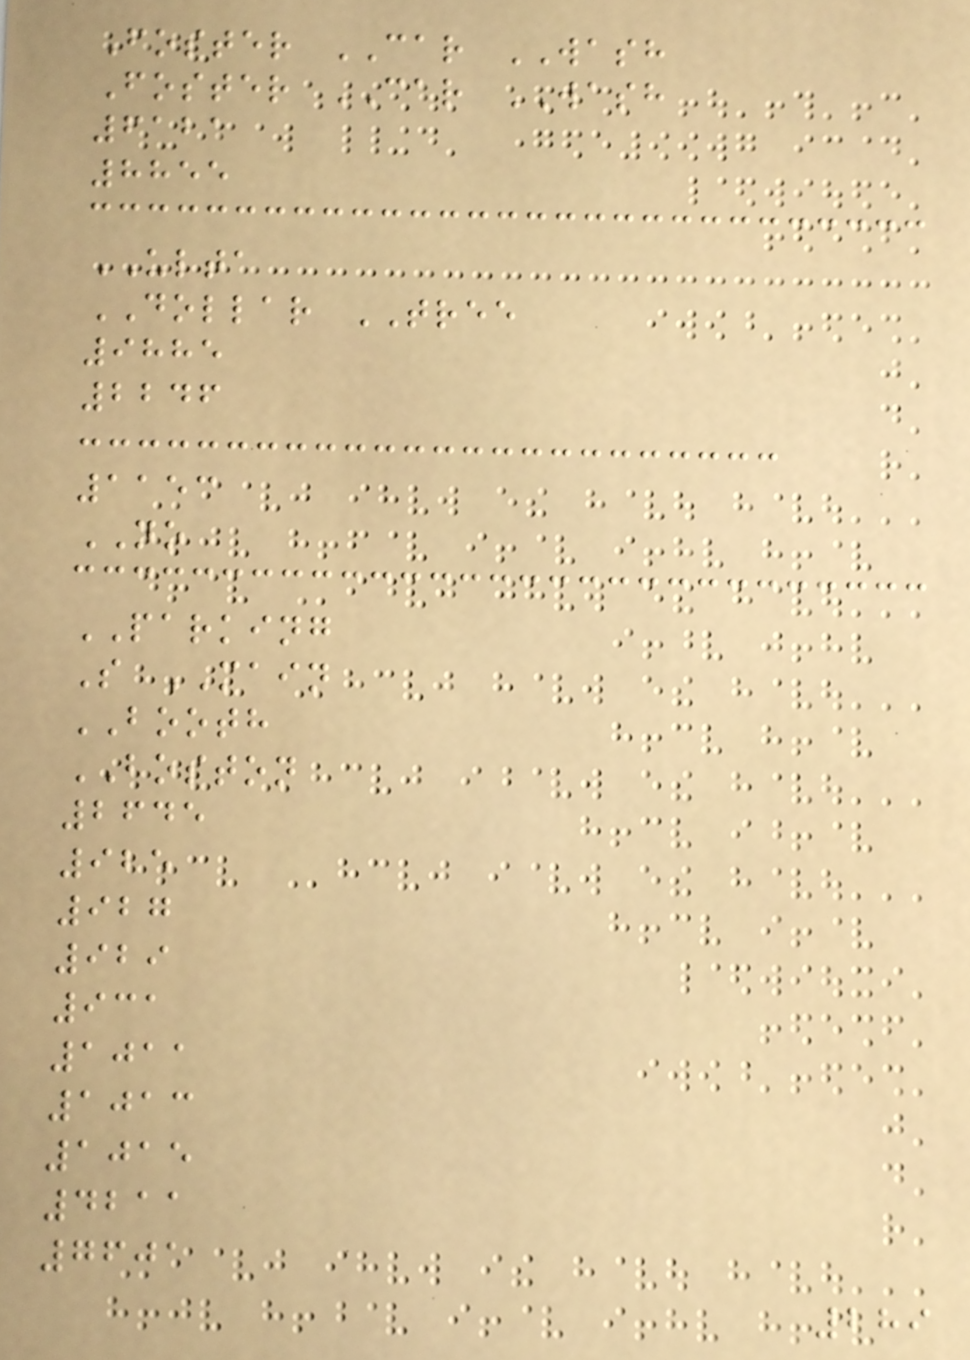Foster CAR WASH
Foster CAR WASH
6121
8855
ULTA
DOLLAR TREE
9885
2246
1153
NO
PARKING
S MAIN
BOOTH
BOSTON
2645
925
927
929
931
1011
1013
1015
4211
7601
289
